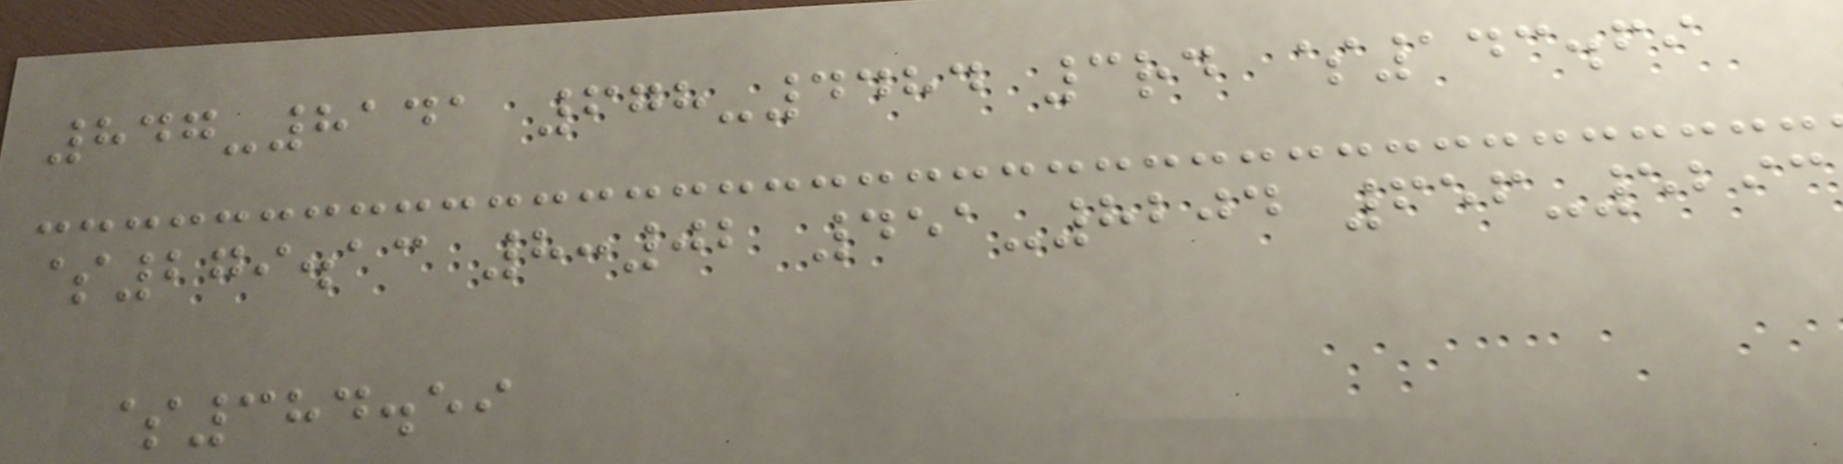847-8141 678-4484 3rd $143.69
$279.13 8:02 451-8204 656-5293
$384.59
